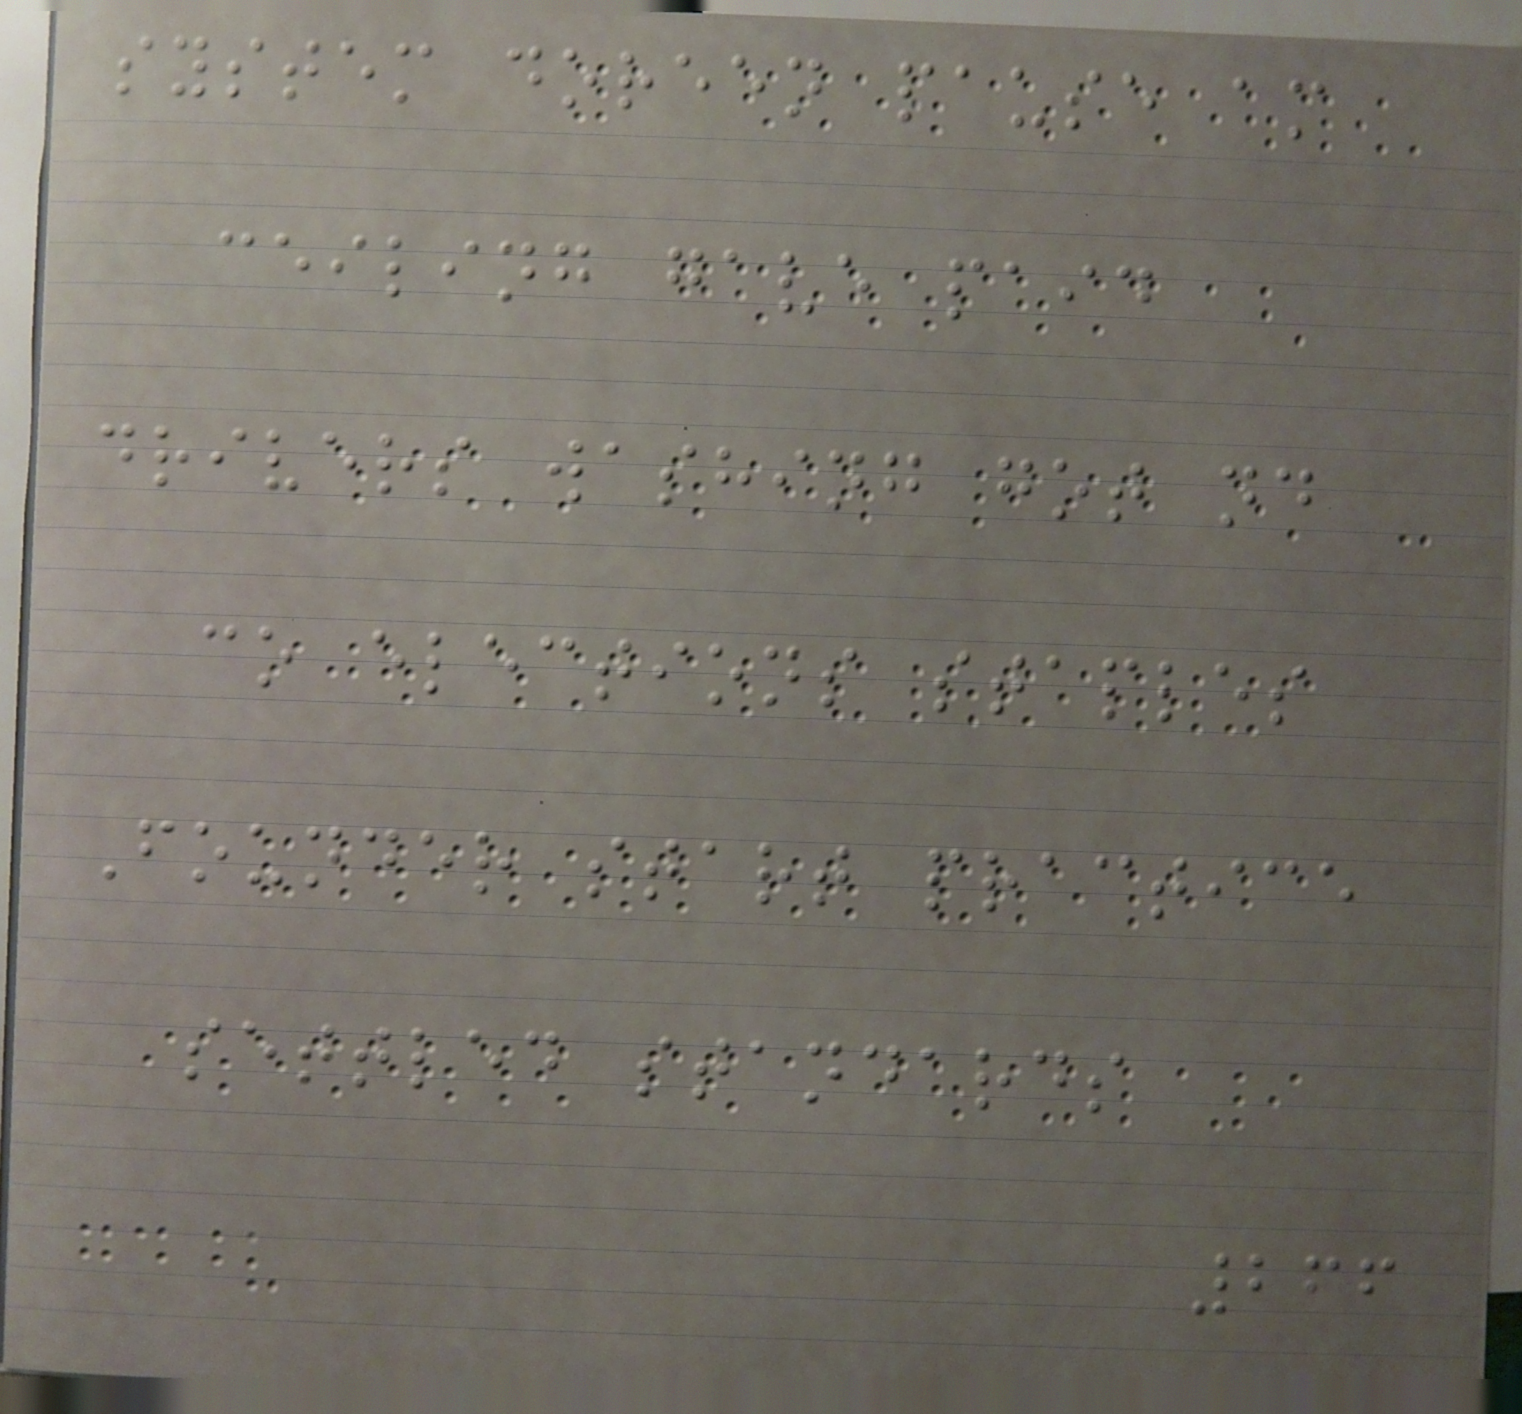system doreen pause am
ceiling gave paid
drivers washing got nd
co elections staples
Founder start practice
settled standards
266
